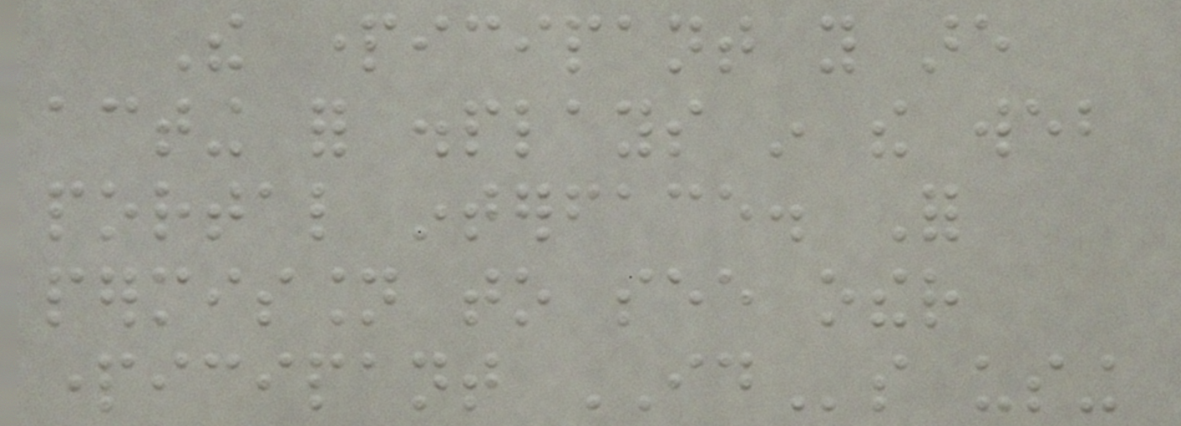The participant you are
acting for displays in the web
portal interface. For
permission to see other
participant IDs using
